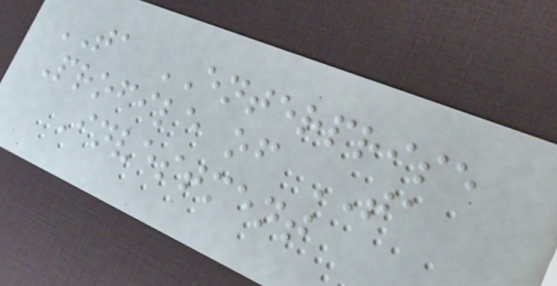TA ENTERPRISE
Profile of TA
Investment
